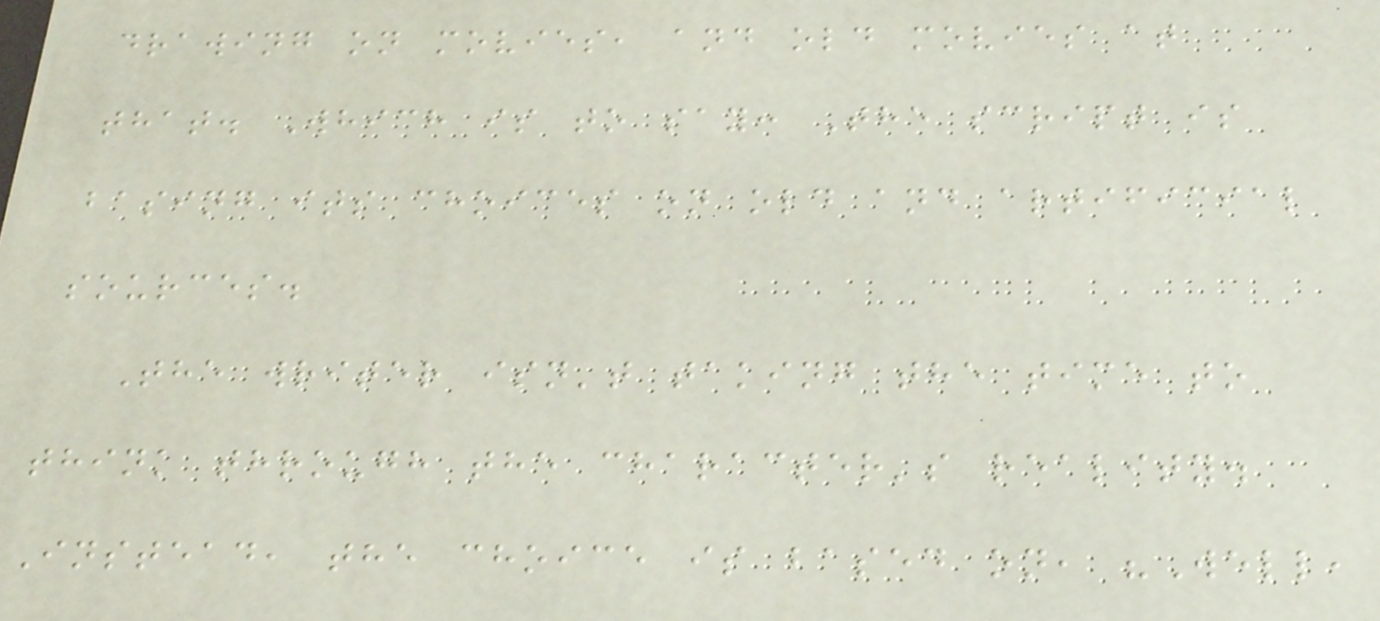drawing on movies, and old movies at
that. Which is to say: The script is
basing its choices on old and artificial
sources.
The writer isn't taking the time to
think through the character's reality.
Instead, the choice is based on, "Well,
